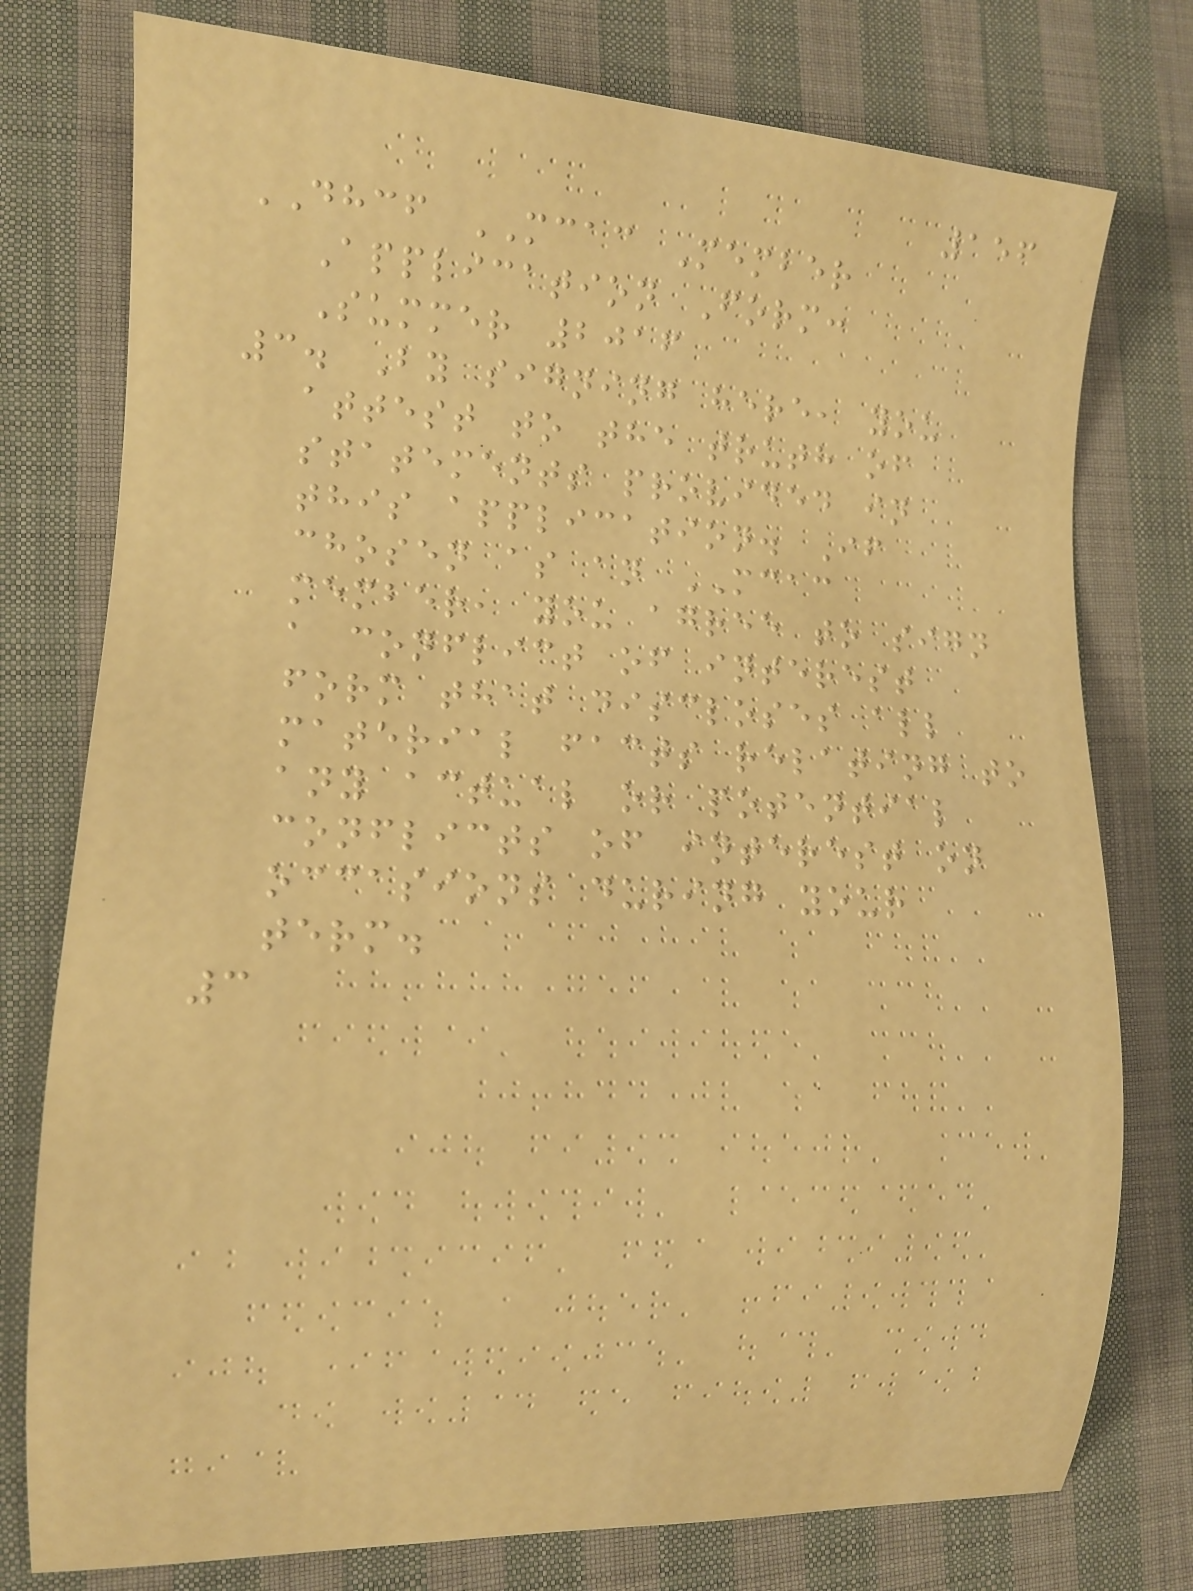156
DHCF MCAC Member
Application Form:
Summer 2016
3. By signing here, you
attest to the truth of
statements provided in
this application. If
chosen as an MCAC
member, you agree to sign
a conflict of interest
form that discloses all
material facts relating to
any actual or potential
conflicts of interest on
occasions during your
term.
3
